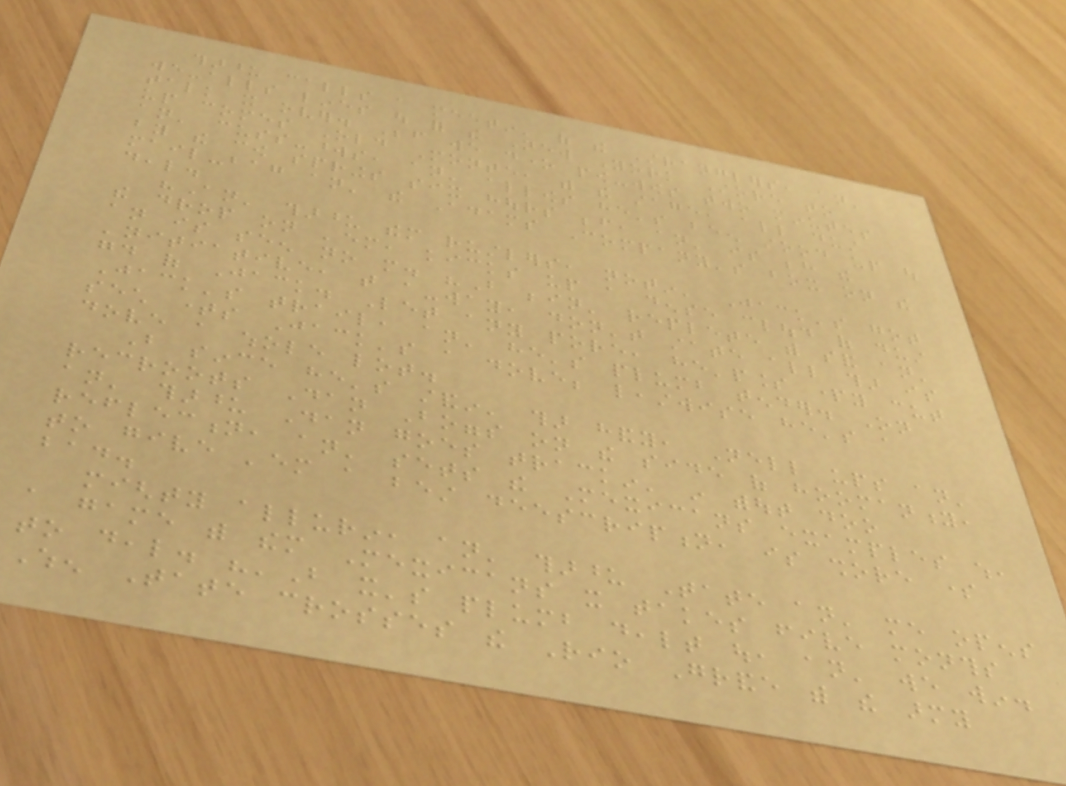tharupon calls a meetin' of the Stranglers, an'
we-alls lines out for the New York Store to
talk it over. Before we done pow-wows two minutes
up comes Old Monte, with the stage, all dust
an' cuss-words, an' allows he's been stood up out
by the cow springs six hours before, an' is behind the
mail-bag an' the Adams Company's box on the
deal.
"An' tharupon them rustlers, notin' Jack's got
the drop on 'em, kicks up a dense cloud of dust
an is seen no more. "But bein' replete with sand an'
'nitiative, that a-way, don't state all thar is
good of Jack. Let any pore, he'pless party cut
Jack's trail, an' he's plumb tender. On
sech times Jack's a dove; leastwise he's a
dove a whole lot.
But since he's standin' thar handy, Nell ups an'
recroots Dan Boggs on the side of hoomanity,
an' tharupon Dan goes trackin' in without doo
reflection, an' sets the Mexicans examples which,
to give 'em a best deescription, is shore some
bad.
mighty allurin, an' tharupon Tate an' me opens
a game with them Mexicans it takes five months
to deal. "'But it's plumb dealt out, an' we win.
When Tate crosses the Rio Grande with the army
